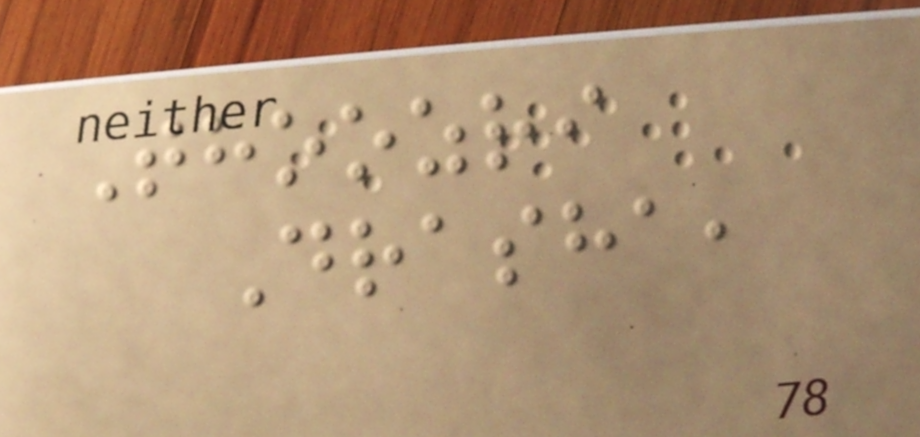Thoozri
Drasha,
